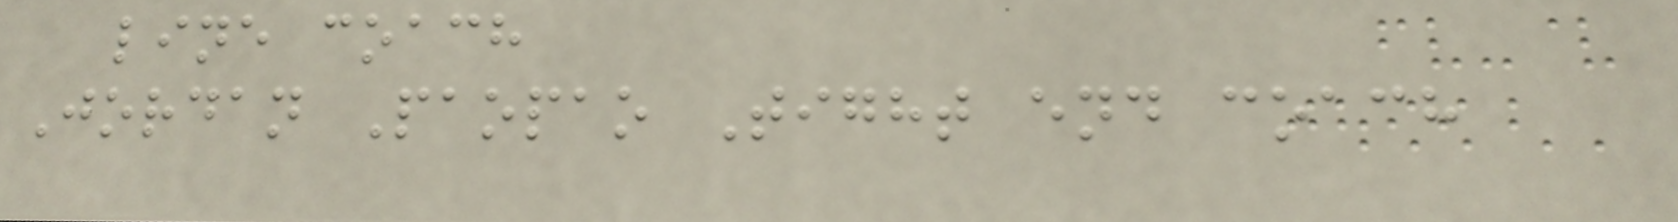line coach
Jordan Paopao Tight end coach
